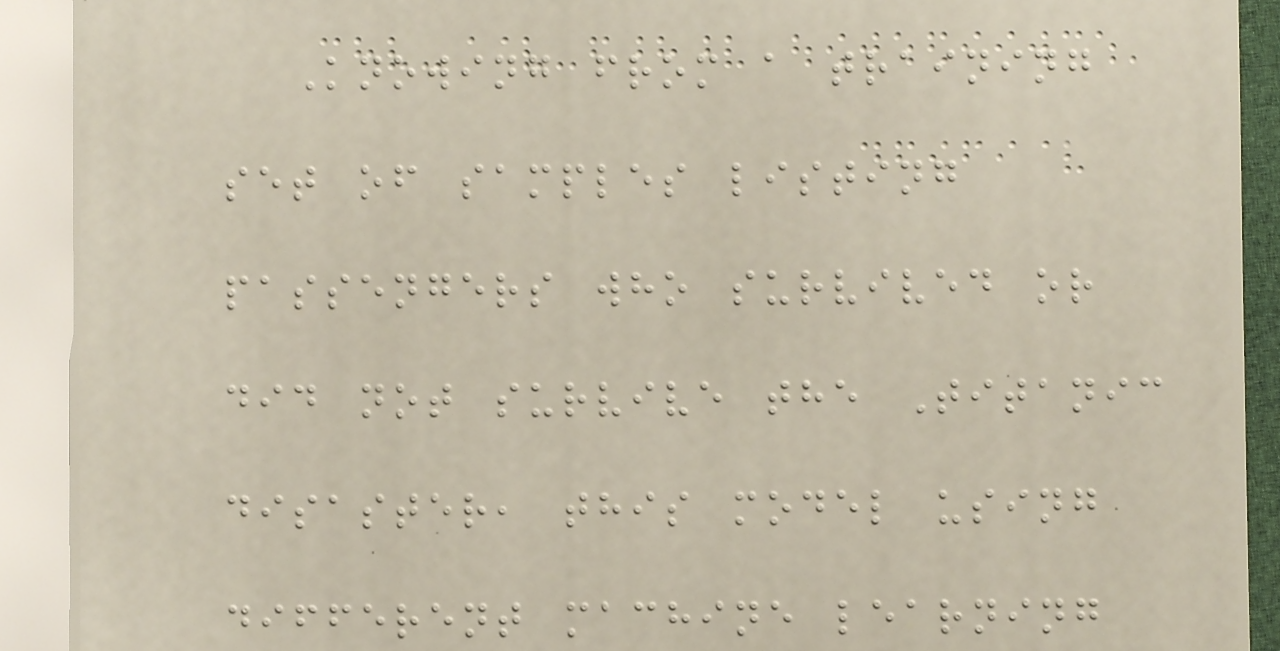Knowing from a training
set of samples listing
passengers who survived or
did not survive the Titanic
disaster, this model using
different machine learning
